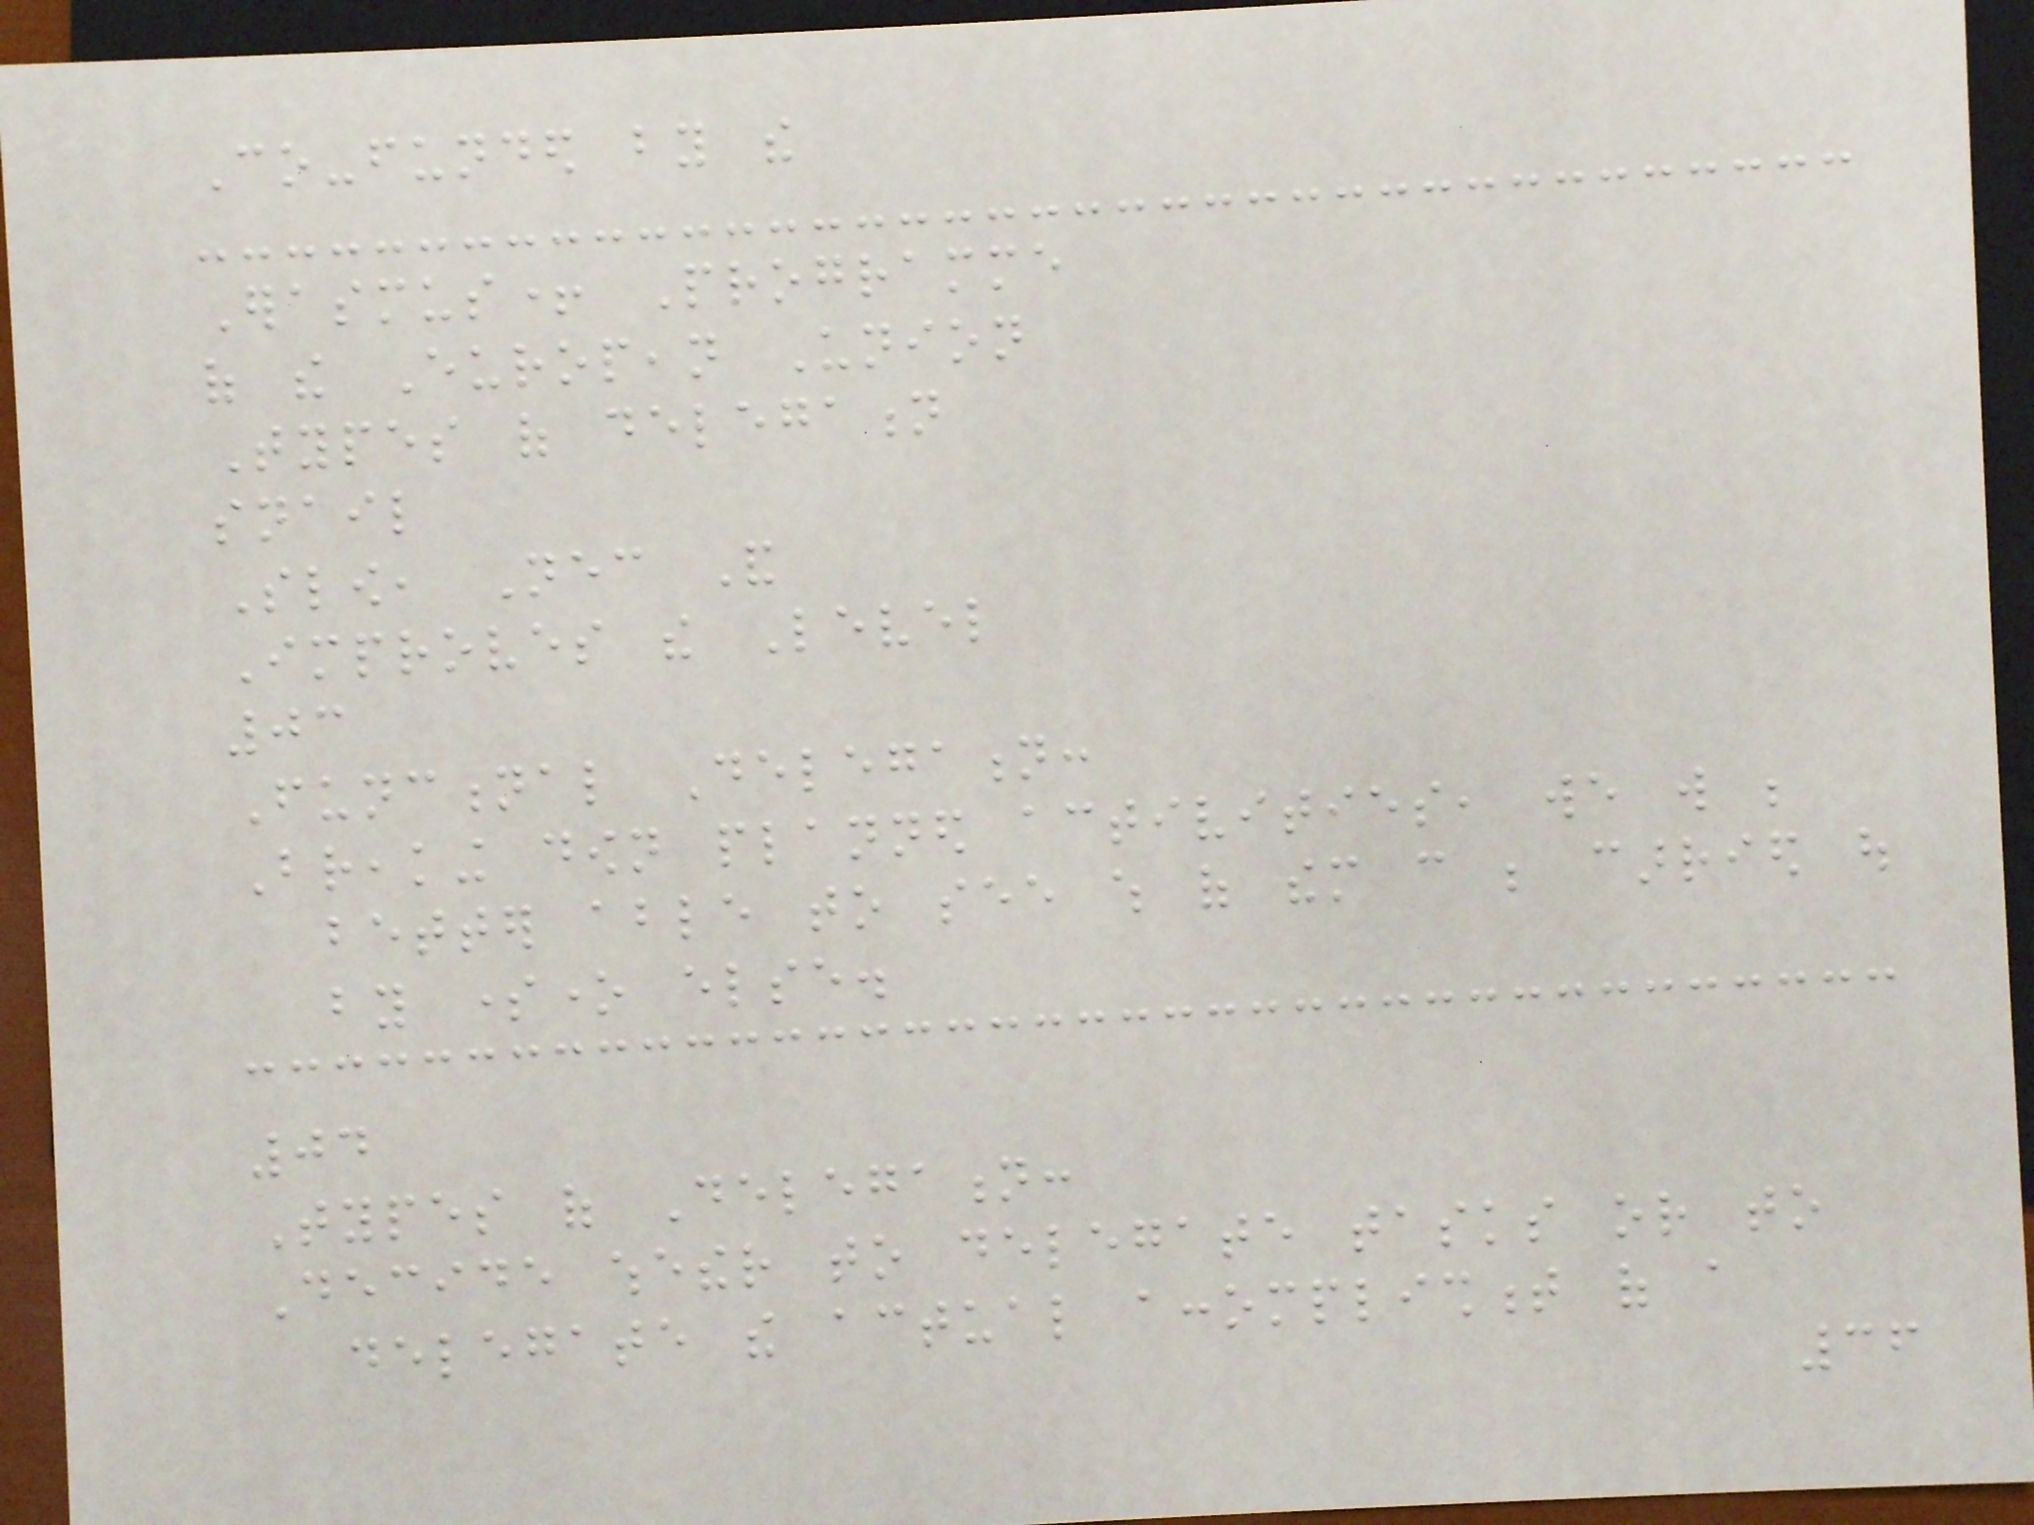Co-funded by the
Erasmus+ Programme
of the European Union
Types of delegation
snail
Slow, Necessary And
Improves the Level
03
Functional Delegation:
Breaking down planned activities, we will be
better able to see which of them can be carried out
by someone else.
04
Types of Delegation:
Decide whether to delegate tasks or to
delegate the actual accomplishment of a
36
